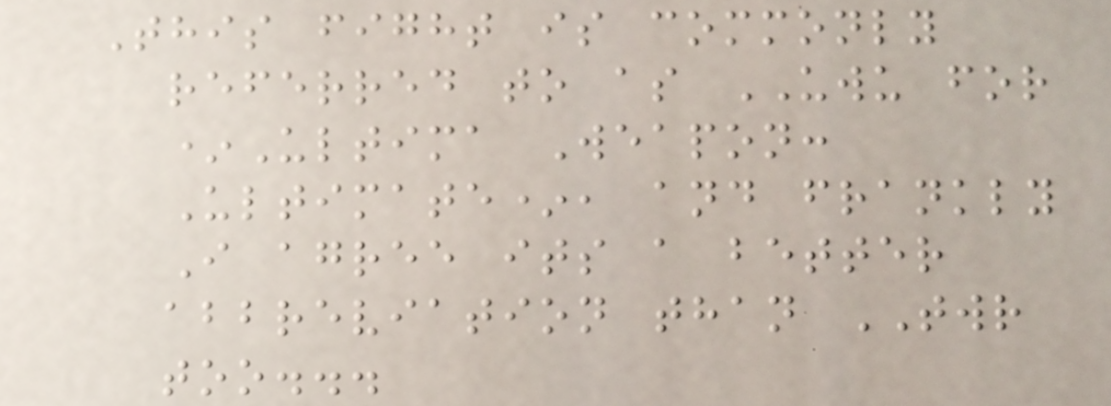This fight is commonly
referred to as UWU for
*Ultima Weapon:
Ultimate*, and frankly
I agree its a better
abbreviation than TWR
too...
